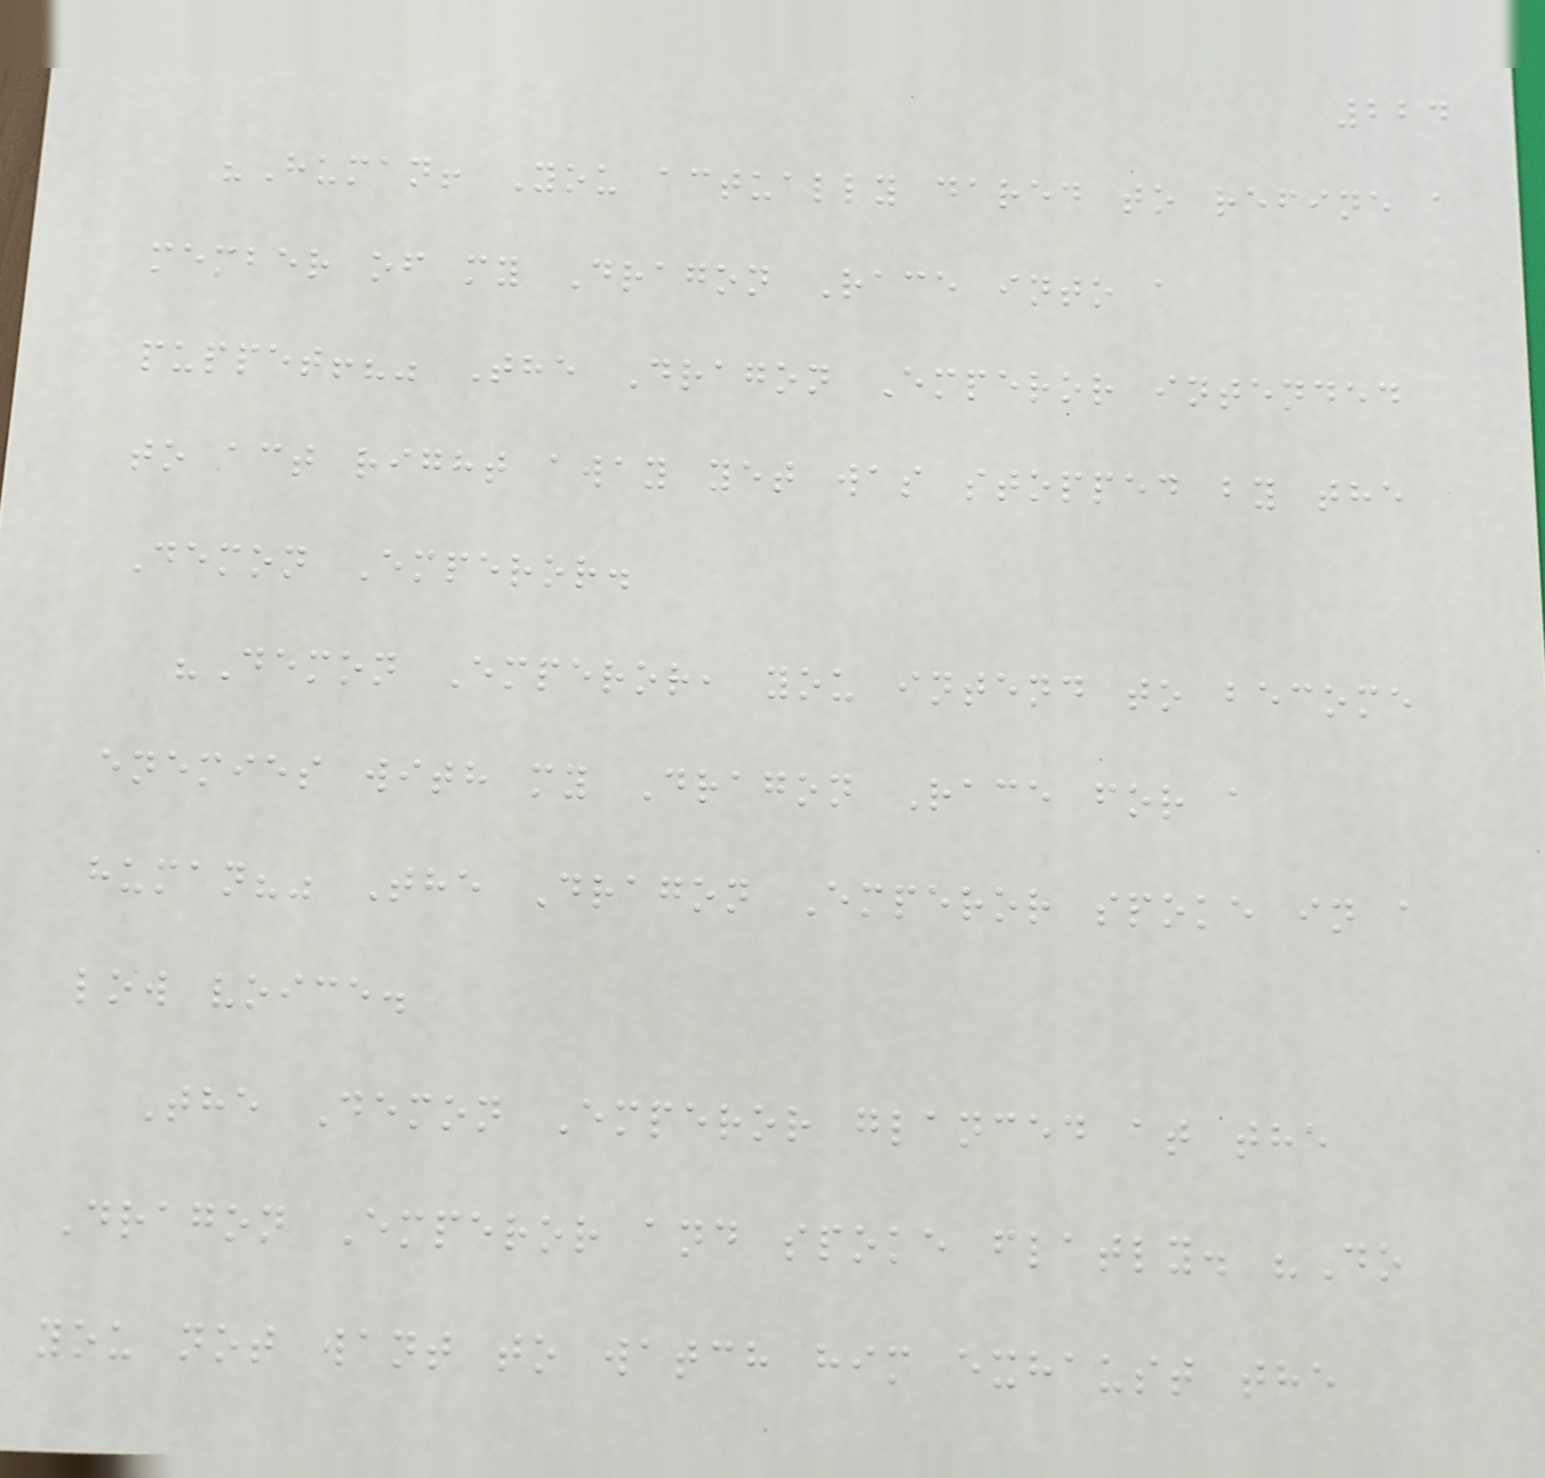224
"Human! You actually dared to refine a
member of my Dragon Race into a
puppet!?" The Dragon Emperor intended
to act right away yet was stopped by the
Demon Emperor.
"Demon Emperor, you intend to become
enemies with my Dragon Race for a
human?" The Dragon Emperor spoke in a
low voice.
The Demon Emperor glanced at the
Dragon Emperor and spoke flatly. "Do
you not want to watch him exhaust the
